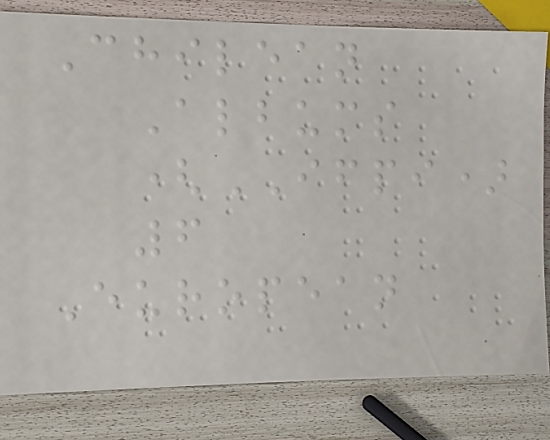Chilean
Albums
(IFPI)
6
European
